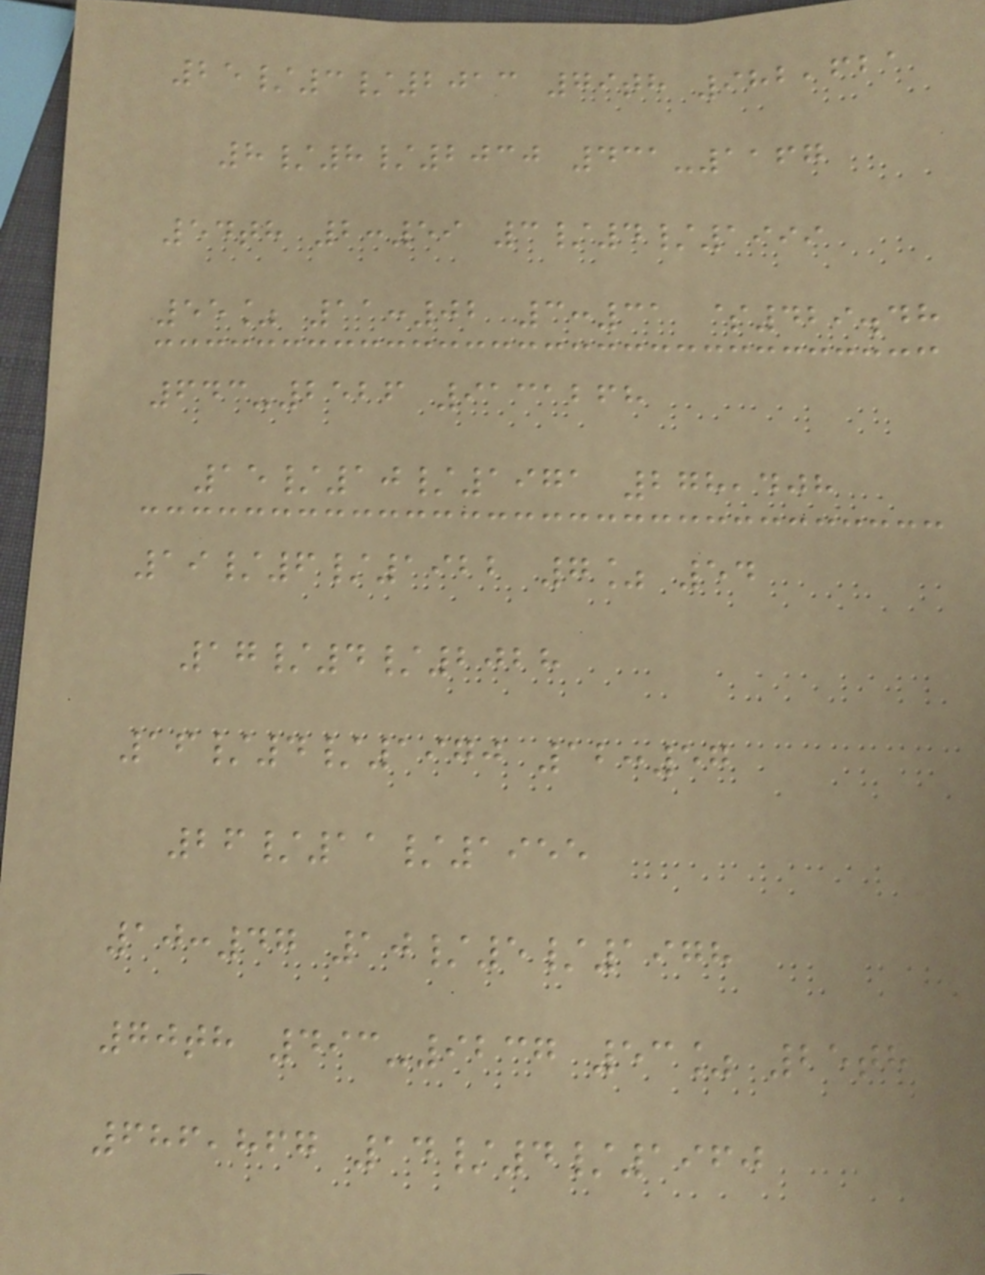25/3/2013 79th 982,621
8/8/2030 431-1167
54th 2:59 3/4/1999
55% 11:02 3:31 $429.48
643-2526 9131268
15/10/1971 278,408
19/6/1922 7% 54
17/4/2028
16/4/1970 12:57
26/11/1955
10:47 10/5/1978
70th 493-9237 53% 25th
686,867 14/4/1960
